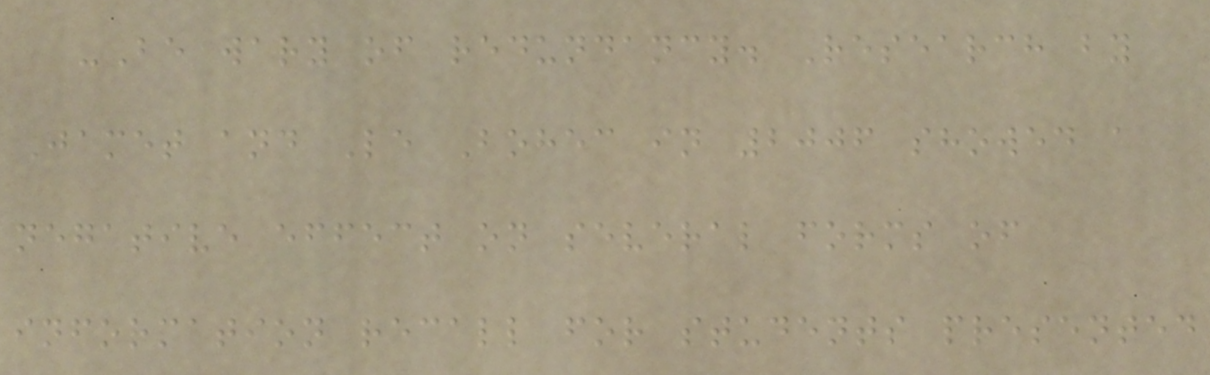-Be wary of redundancy. Research by
Jamet and Le Bohec in 2006 showed a
negative effect on several forms of
information recall for students presented
